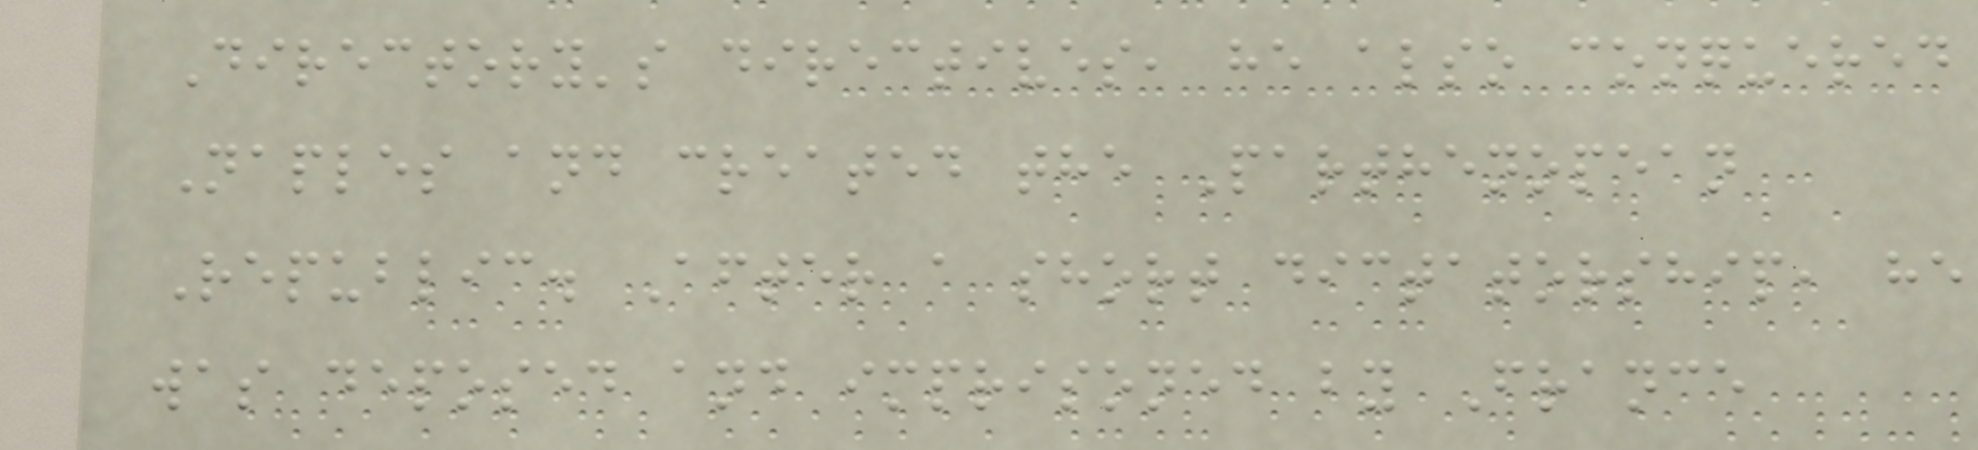Directory's directives, he also conquered
Naples and created the Parthenopean
Republic. After a short dictatorship, he
was deposed and imprisoned by France
